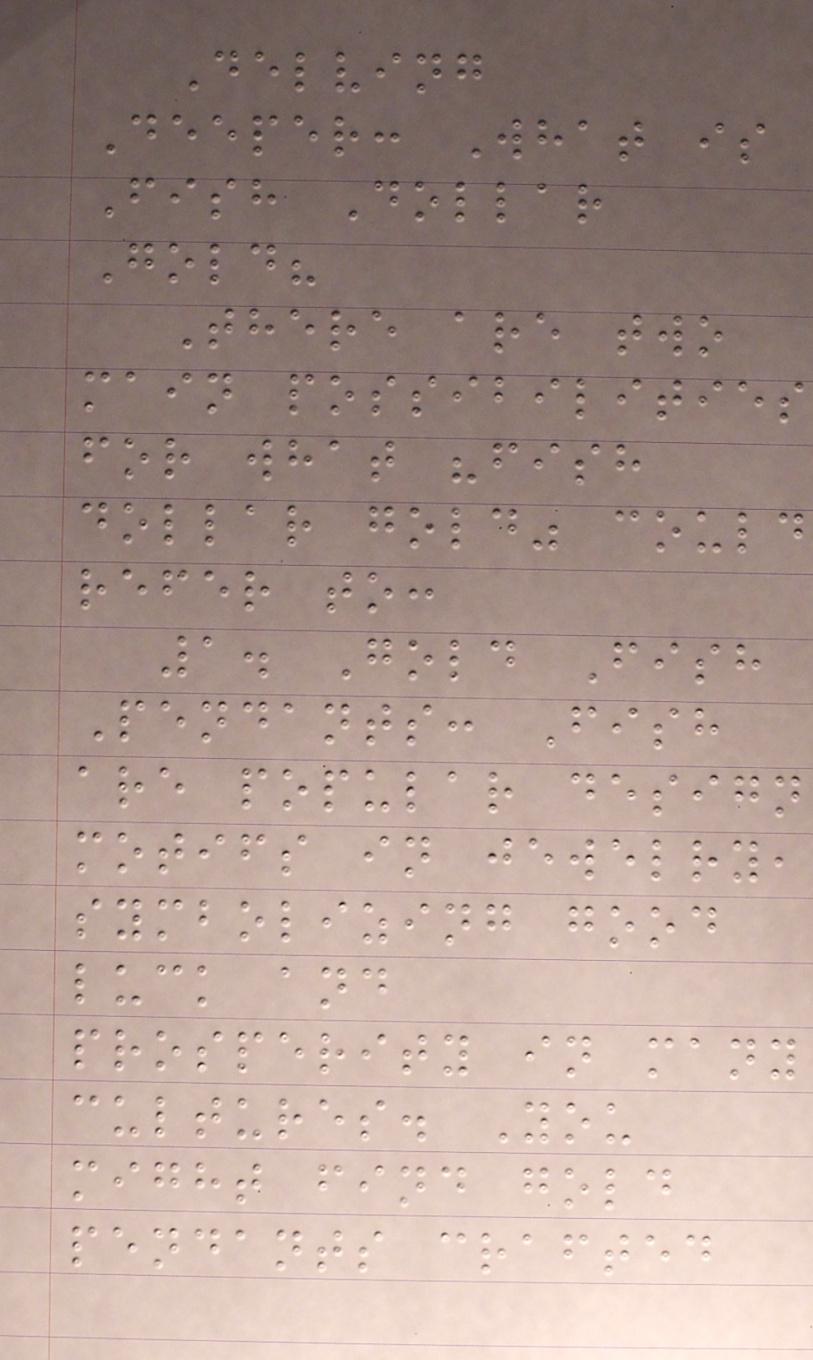Delving
Deeper: What is
Fish Dollar
Gold?
There are two
main possibilities
for what "fish
dollar gold" could
refer to:
1. Gold Fish
Pendants: Fish
are popular design
motifs in jewelry,
symbolizing good
luck and
prosperity in many
cultures. You
might find gold
pendants crafted
